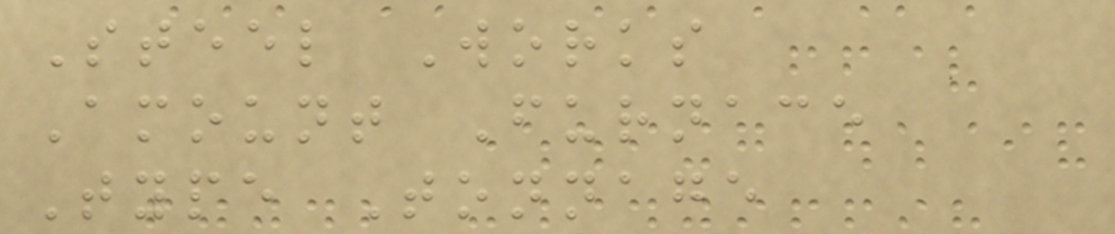Steel Works
Amount Furnace
Type Tonnage
